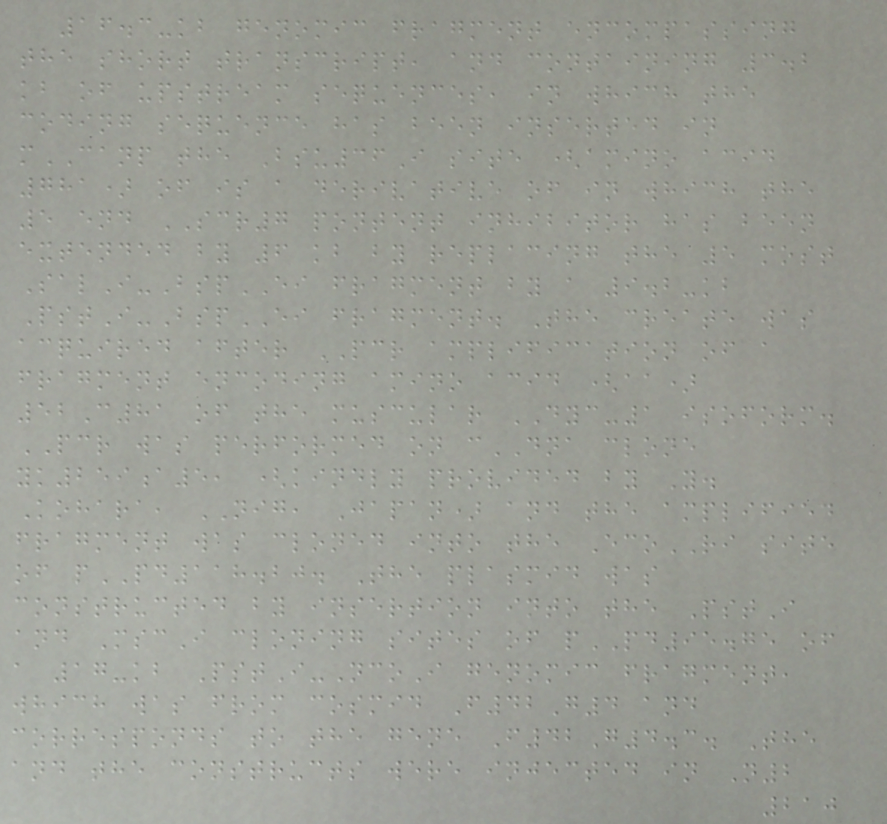16.3-kb genomic fragment encompassing
the short transcript, and containing 3.2
kb of upstream sequences, in which the
coding sequence has been inserted in
mCANP the Bsu36I site (amino acid
781) of is a derivative of in which the
5 end SCR7 pontent inhibitor has been
extended by 6 kb by replacing the 5 most
SalI-BspEI fragment by a 9.2-kb
PstI-BspEI fragment. The create was
acquired after PCR amplification of a
fragment encoding amino acid (aa)
52C81 of the muscular DYC-1 isoform.
PCR was performed on cDNA clone
yk259a5, (kindly provided by Y.
Kohara, NIG, Japan) and the amplified
fragment was cloned into the EcoRI site
of pPD118.20. The plasmid was
constructed by insertion into the PstI
and MscI cloning sites of pPD95.75 of
a 17-kb PstI-NcoI genomic fragment,
which was from cosmid F42G4 and
corresponds to the gene F42G4.3. The
and the constructs were injected in N2
210
